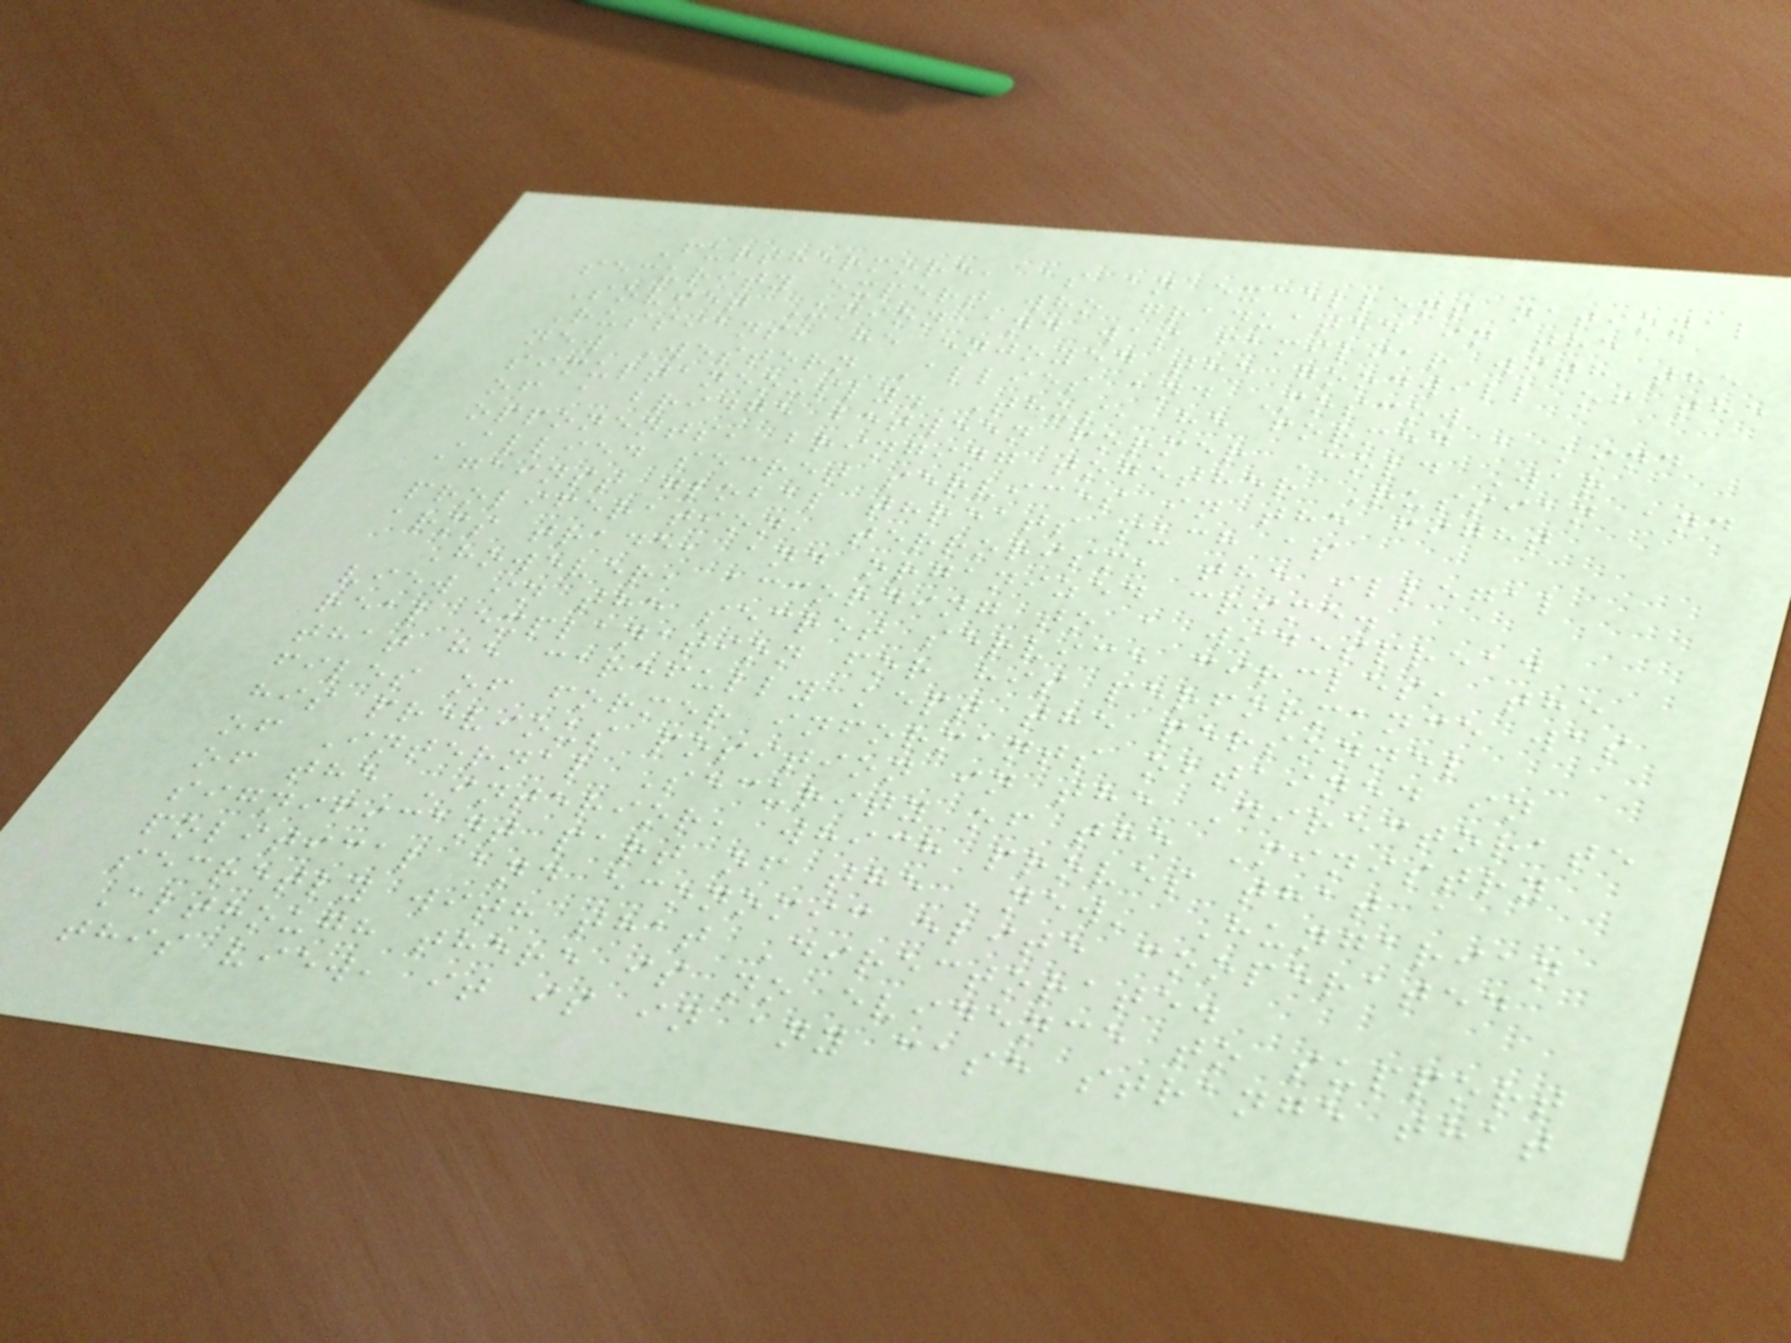Furthermore, as an excellent national
security expert who graduated in the
Soviet Union and was familiar with the
Russians, he enjoyed the goodwill of the
new Western Allies and Moscow
simultaneously. Thus, he formed a kind
of a bridge between former Cold War
opponents, bringing together Russian and
Allied secret services in the fight
against global threats such as
proliferation, terrorism, the illegal
arms trade, and organized crime.
However, according to a widespread
view in the secret service circles, the
real explanation for his performance was
that he carefully kept the personnel
files of former informants obtained in
his previous position in the Directorate
of Internal Security of the Ministry
of the Interior, which proves that a
significant part of the 'new' Hungarian
political and economic elite cooperated
secretly with that Directorate.
Although there is no evidence to support
this view, it is in any case strange that
